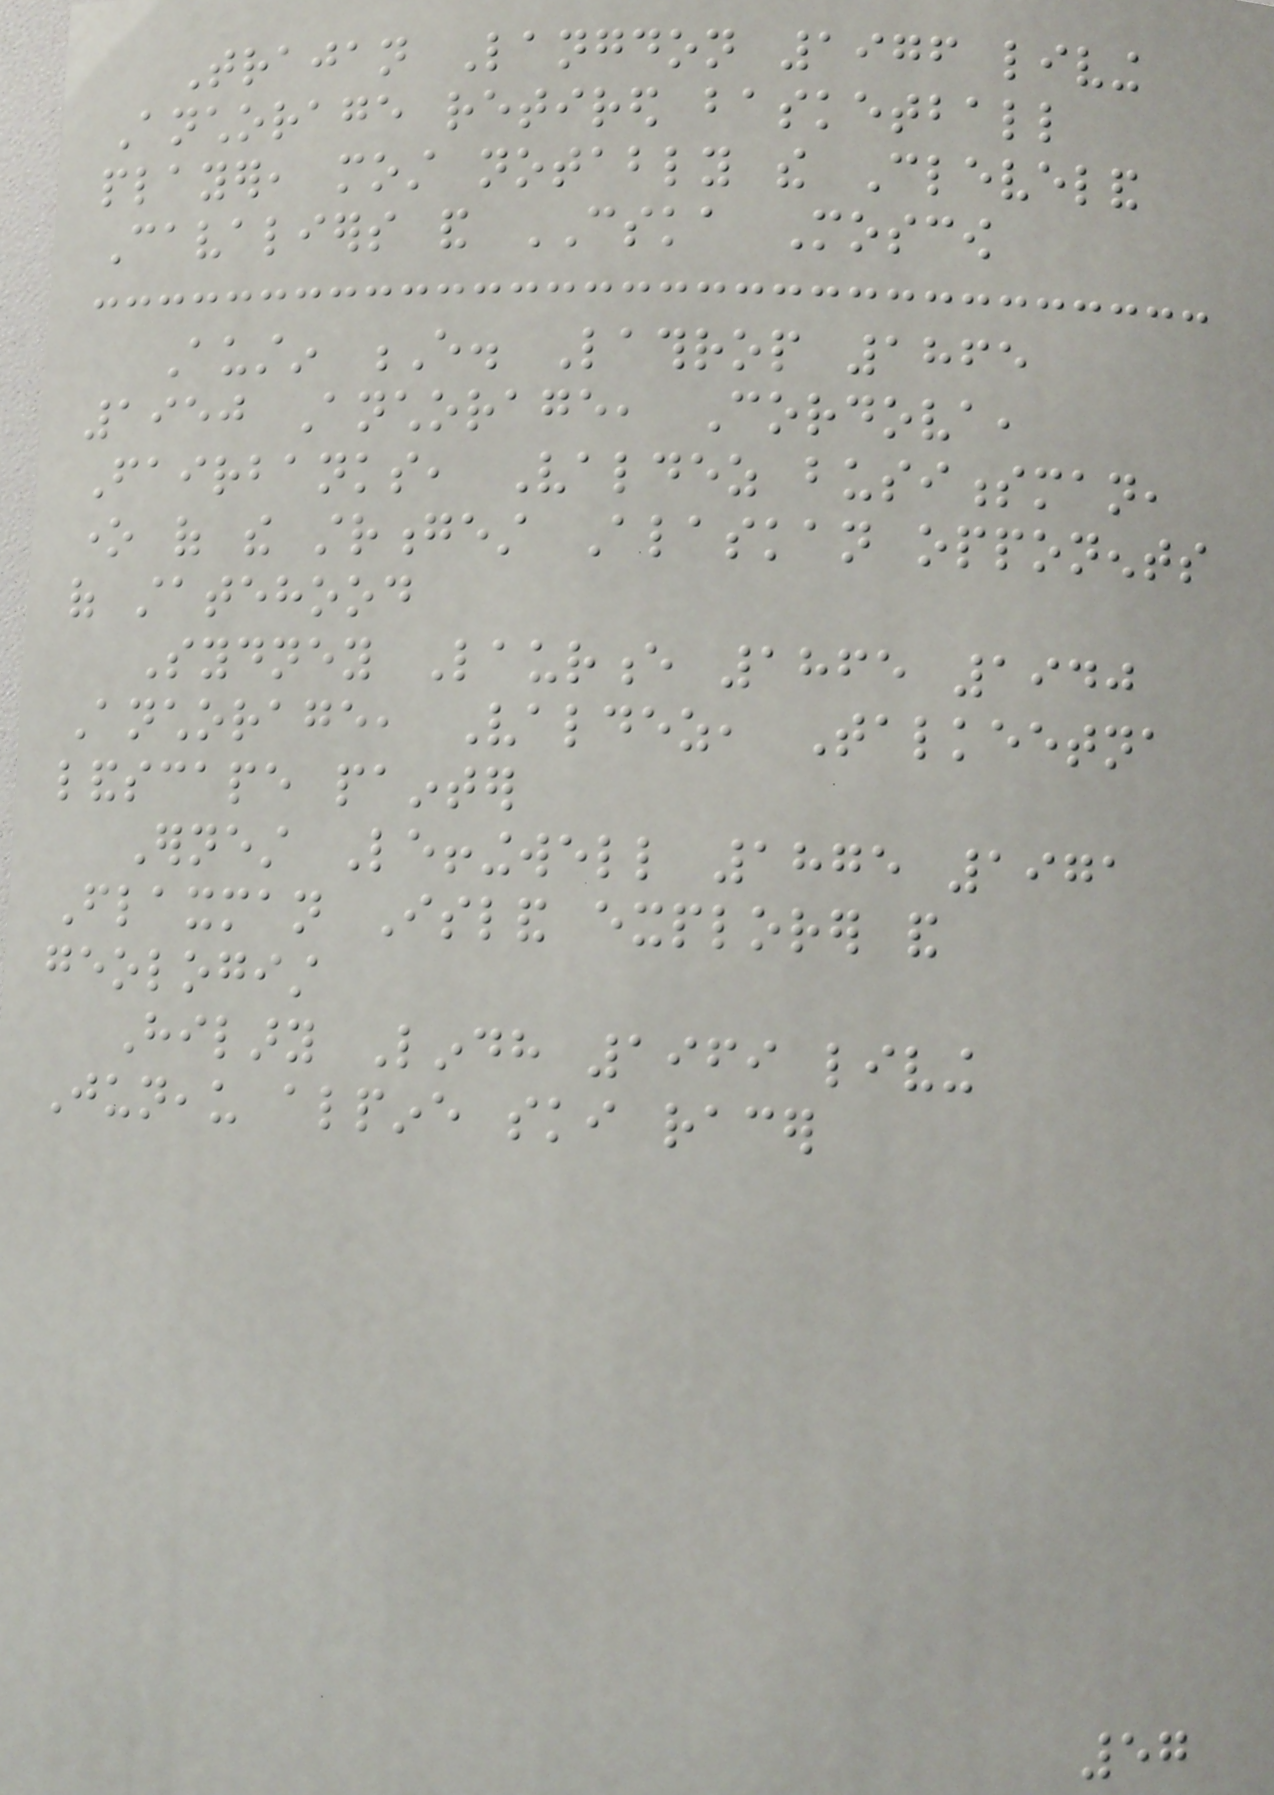Trajan Langdon 1976 living
Anchorage retired basketball
player, most notably the Cleveland
Cavaliers and CSKA Moscow
Austin E. Lathrop 1865
1950 Anchorage, Cordova,
Fairbanks, Valdez businessman,
one of the strongest Alaskan opponents
of statehood
Sydney Laurence 1865 1940
Anchorage, Valdez, Talkeetna
landscape painter
Ernest Leffingwell 1875 1971
Flaxman Island explorer and
geologist
Hilary Lindh 1969 living
Juneau alpine ski racer
57
